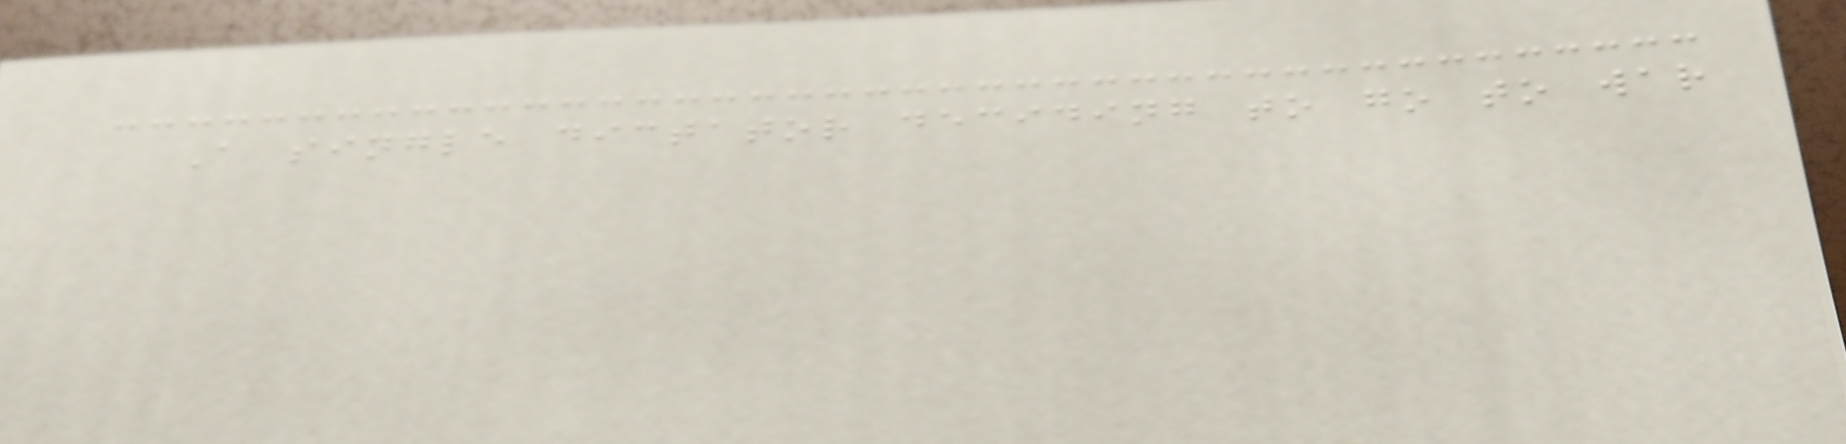A single dictator deciding to go to war
